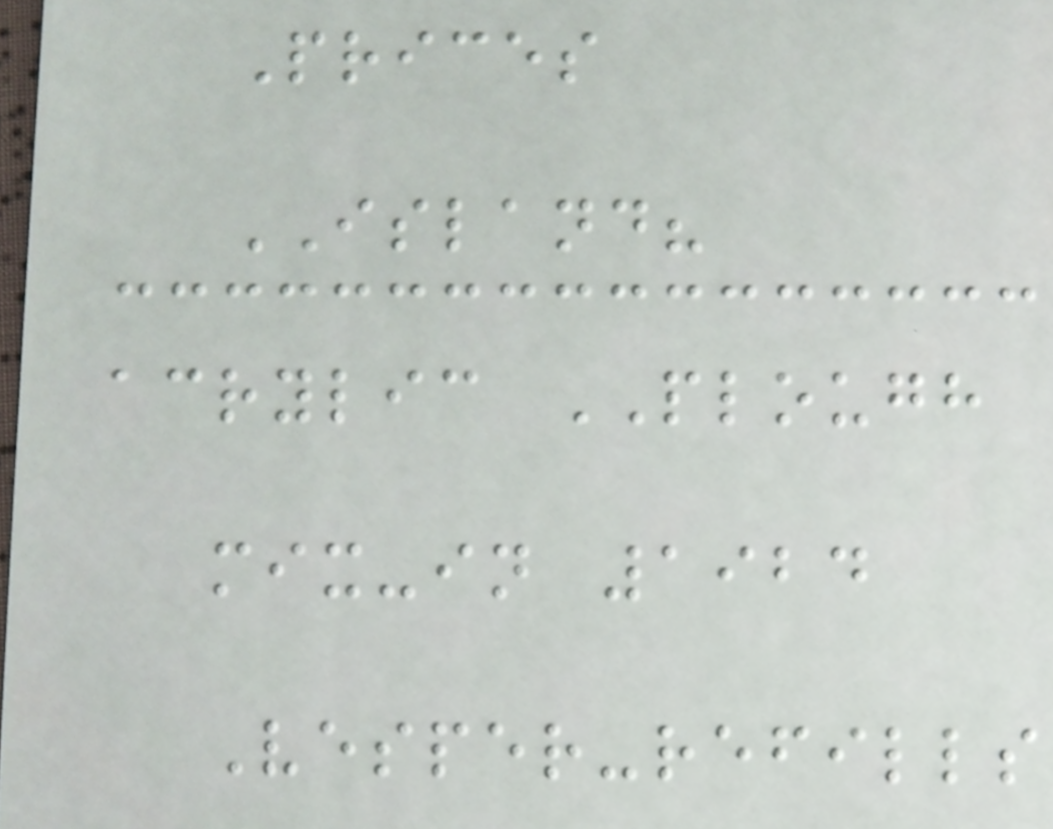Prices
ISLAND?
acrylic PLOUGH
mix-in 1924
Vesper-refills
